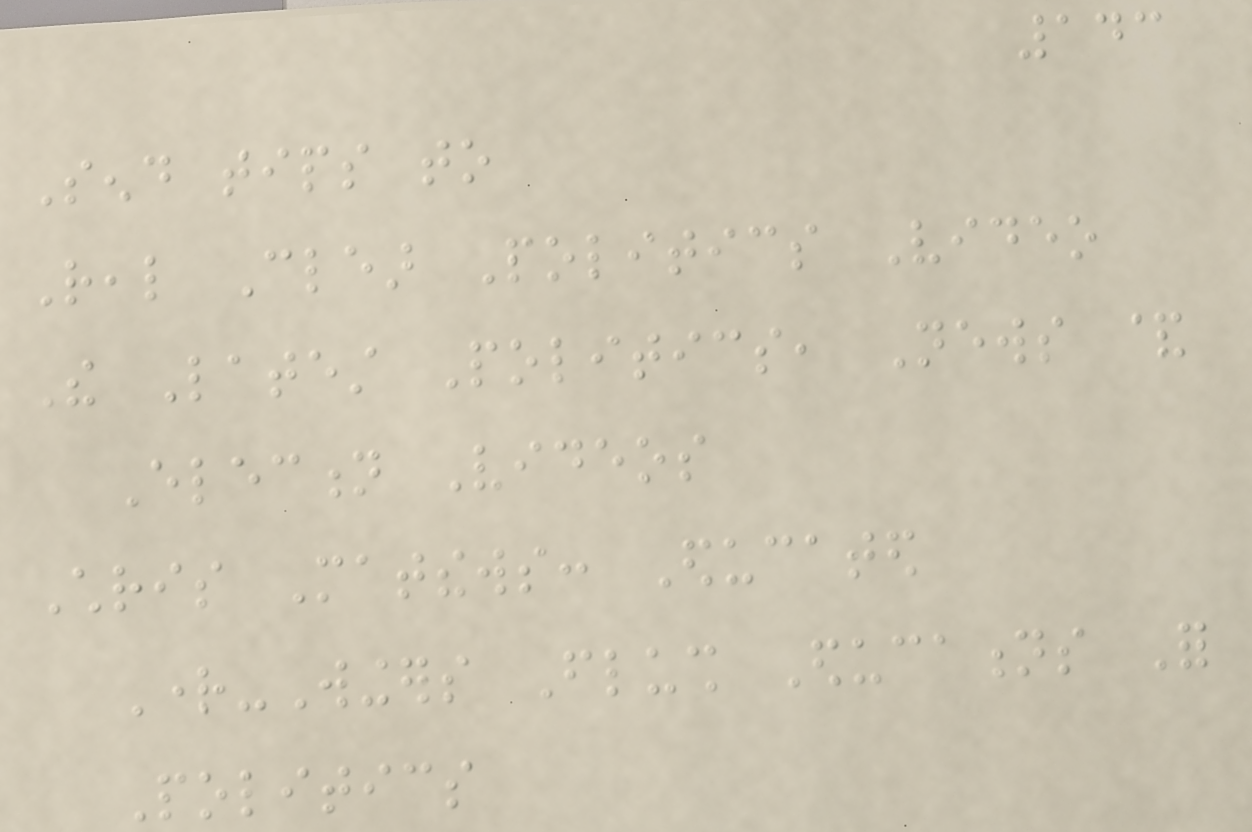143
Send tips to
Real Clear Politics Video
The Latest Politics, News &
Election Videos
Chris Matthews: Educated
Right-Wingers Flush Educations For
Politics
